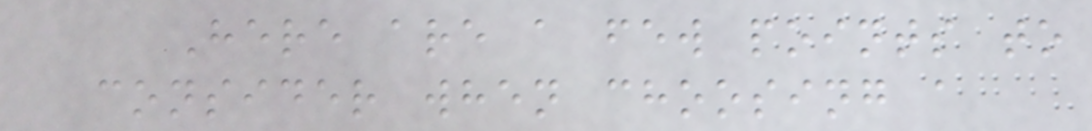Here are a few points to
consider when choosing a
